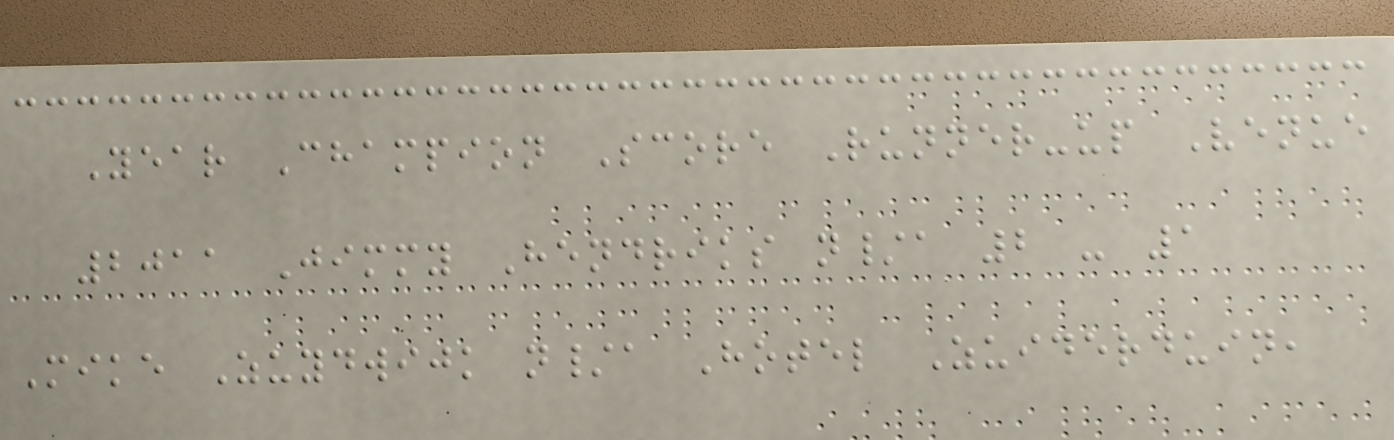Year Champion Score Runner-up Venue
2011 Jimmy Hendriks n/a 2 - 1
Mike Zuydwijk n/a Hotel Zuiderduin,
